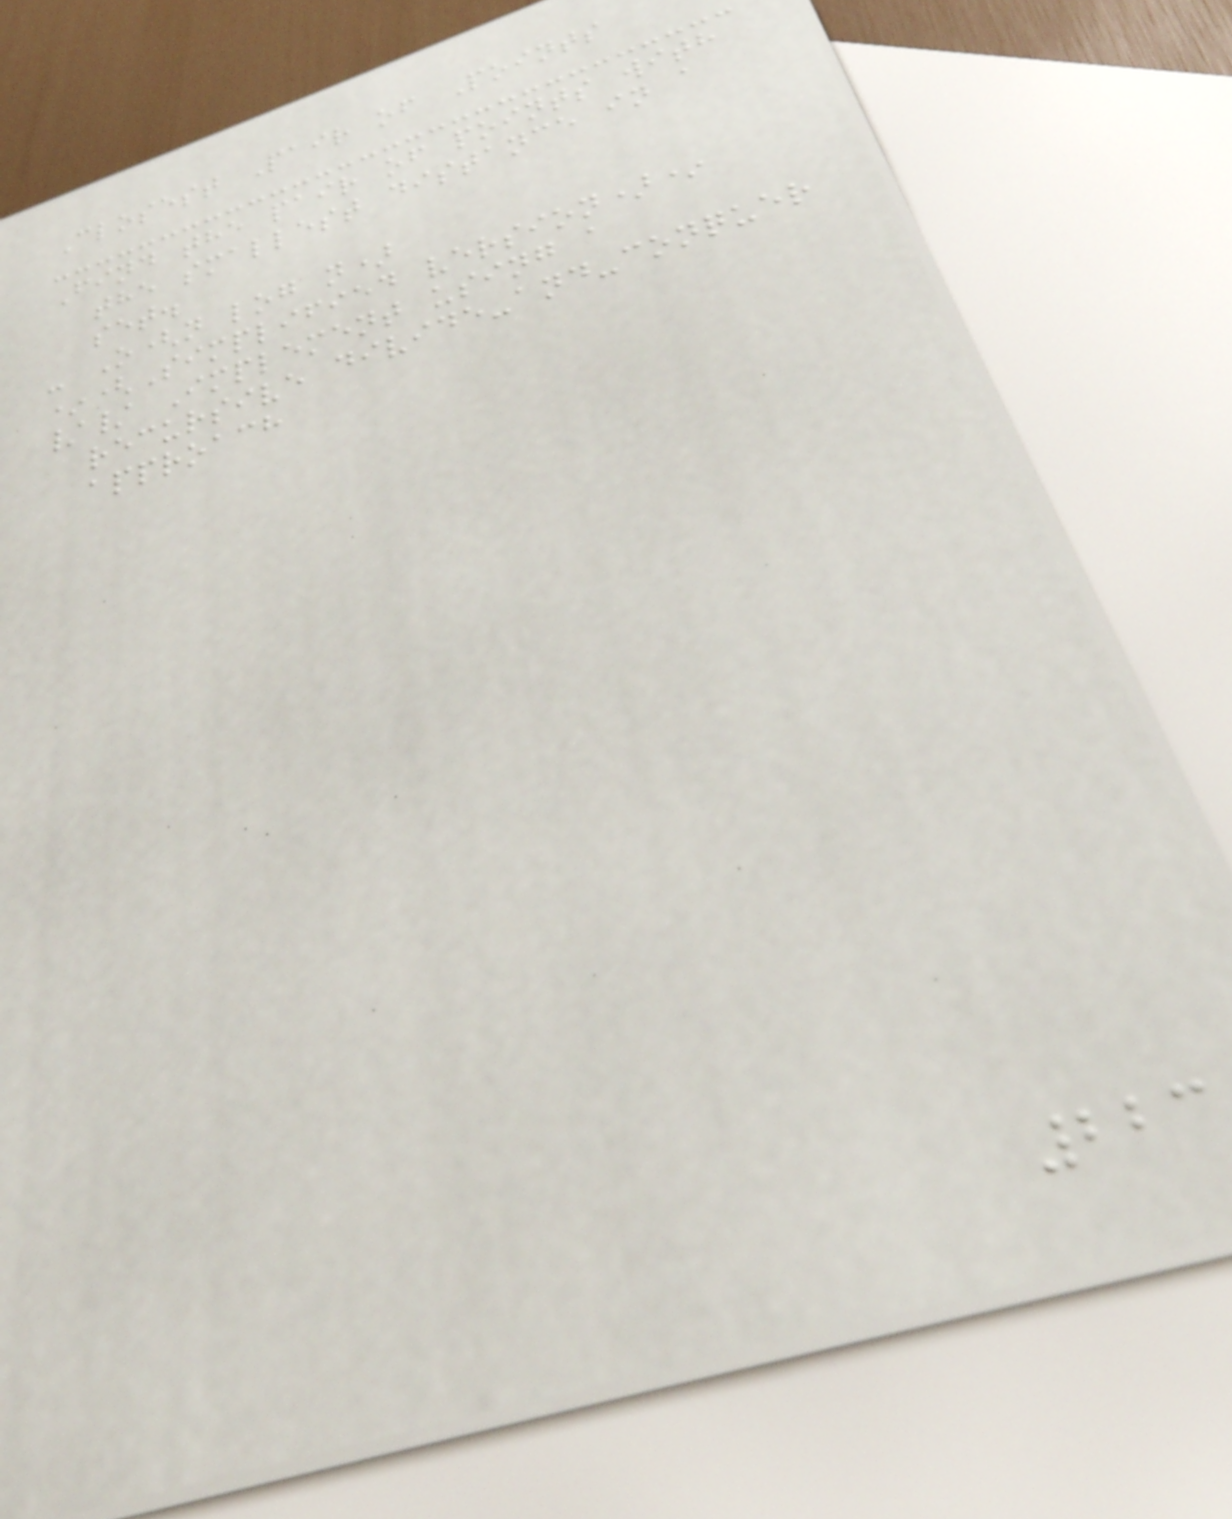Closest Pair of Points
Find the pair of points with
the smallest distance in a
set.
- O(n log n)
*(Simplified version)*
// Implement using a
recursive divide-and-conquer
approach
223
